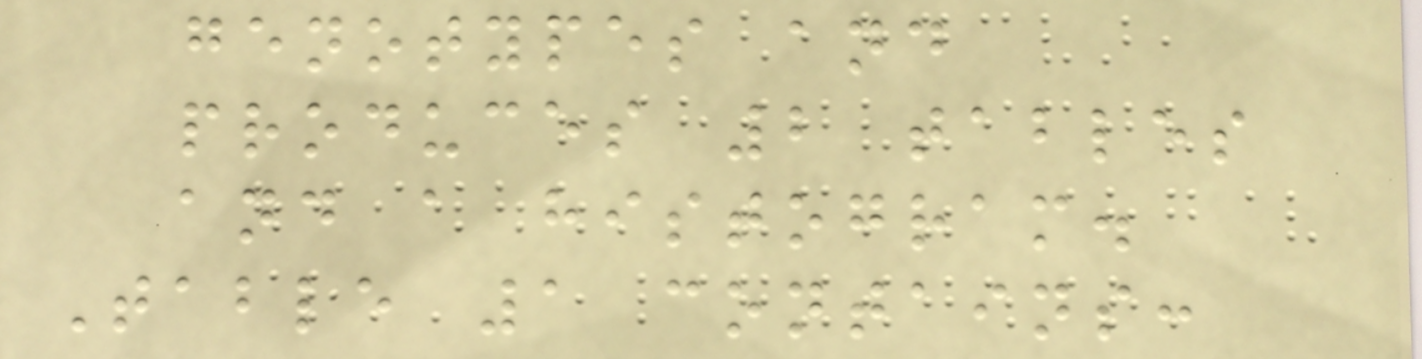genotypes and
produces 2 tables
and a histogram.
Table 1 contains:
